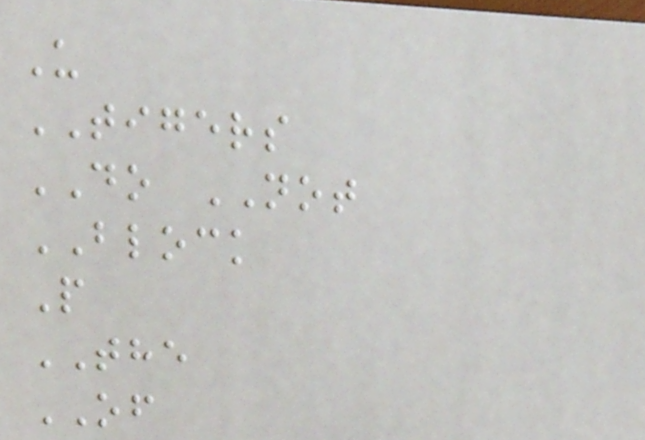U
TIGERS
DO NOT
BLOCK
P
THE
OF
